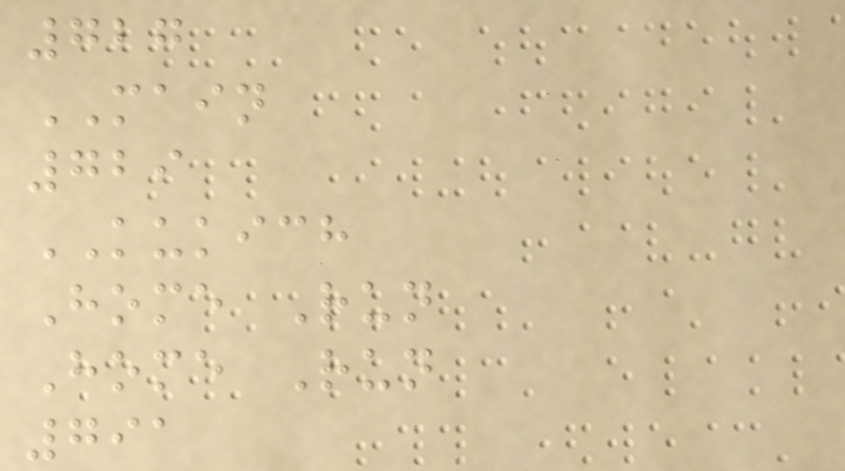727
MAIN
729
KUKICH
Home Run
Home Run
791
